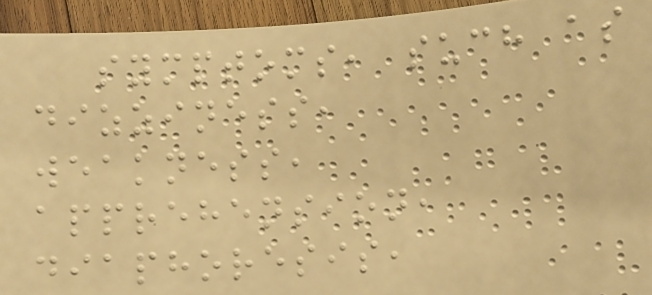symptoms, such as
dizziness,
weakness,
apprehension,
diaphoresis,
